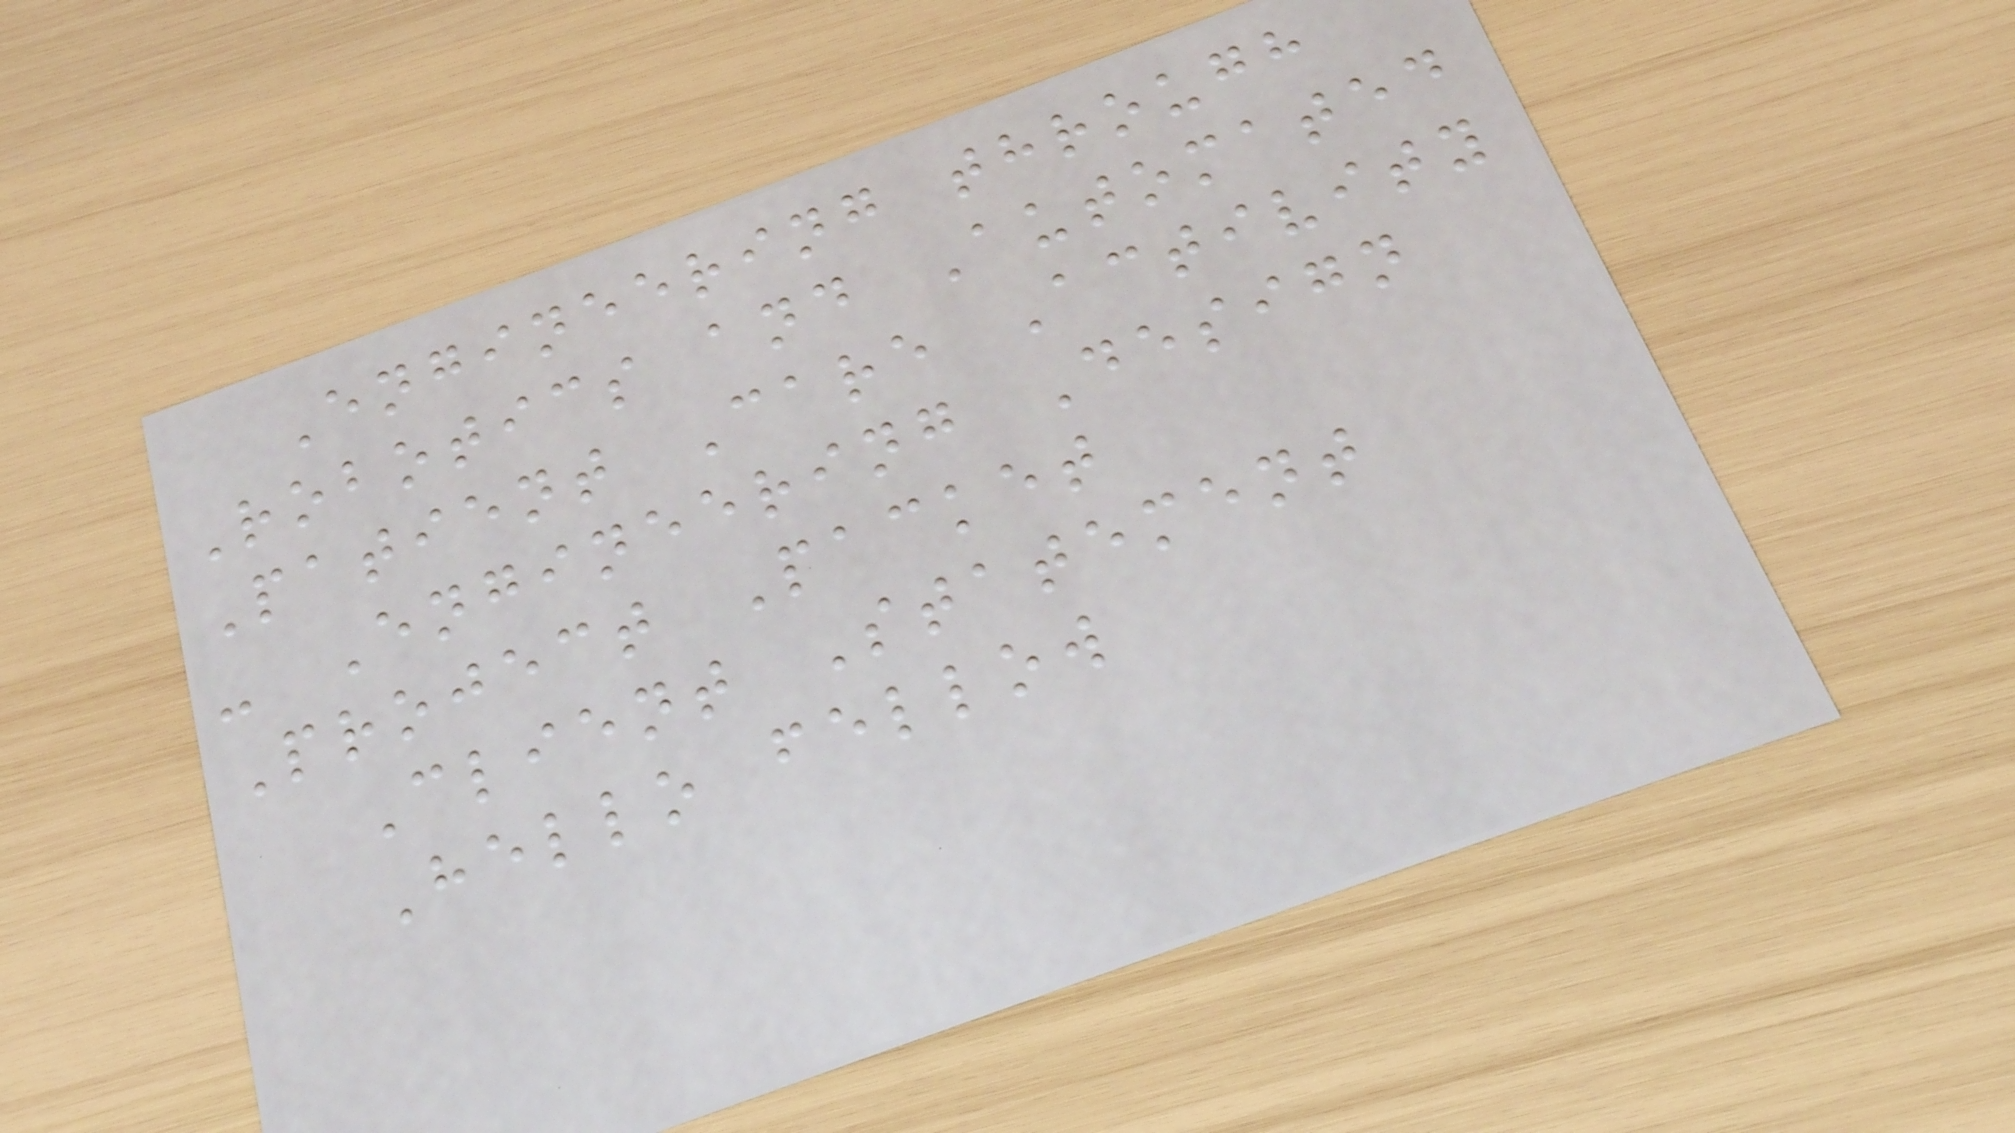Engineering through
Robotics and Automated
Patient Care Activity
- Engineering Design
Project Packet
Client Statement
Hello fellow
